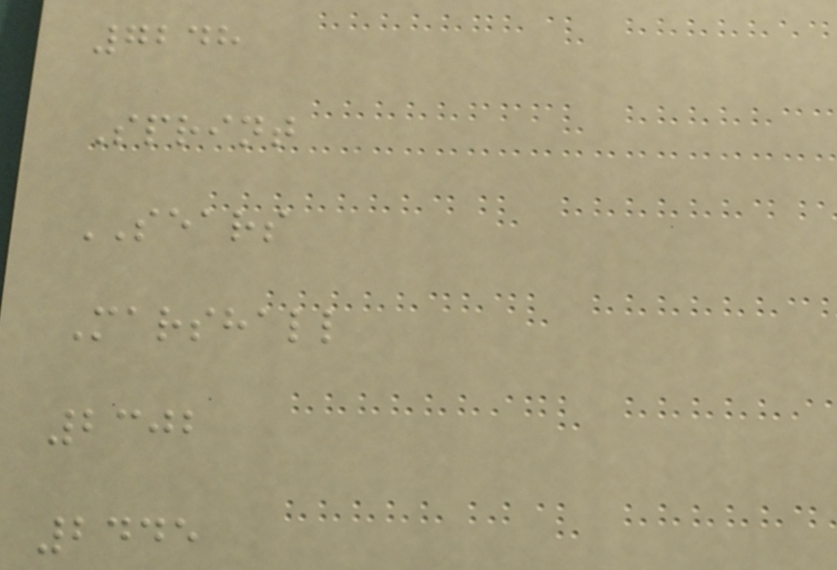7248
Sprint
SEARS
Marshall
2302
2445
